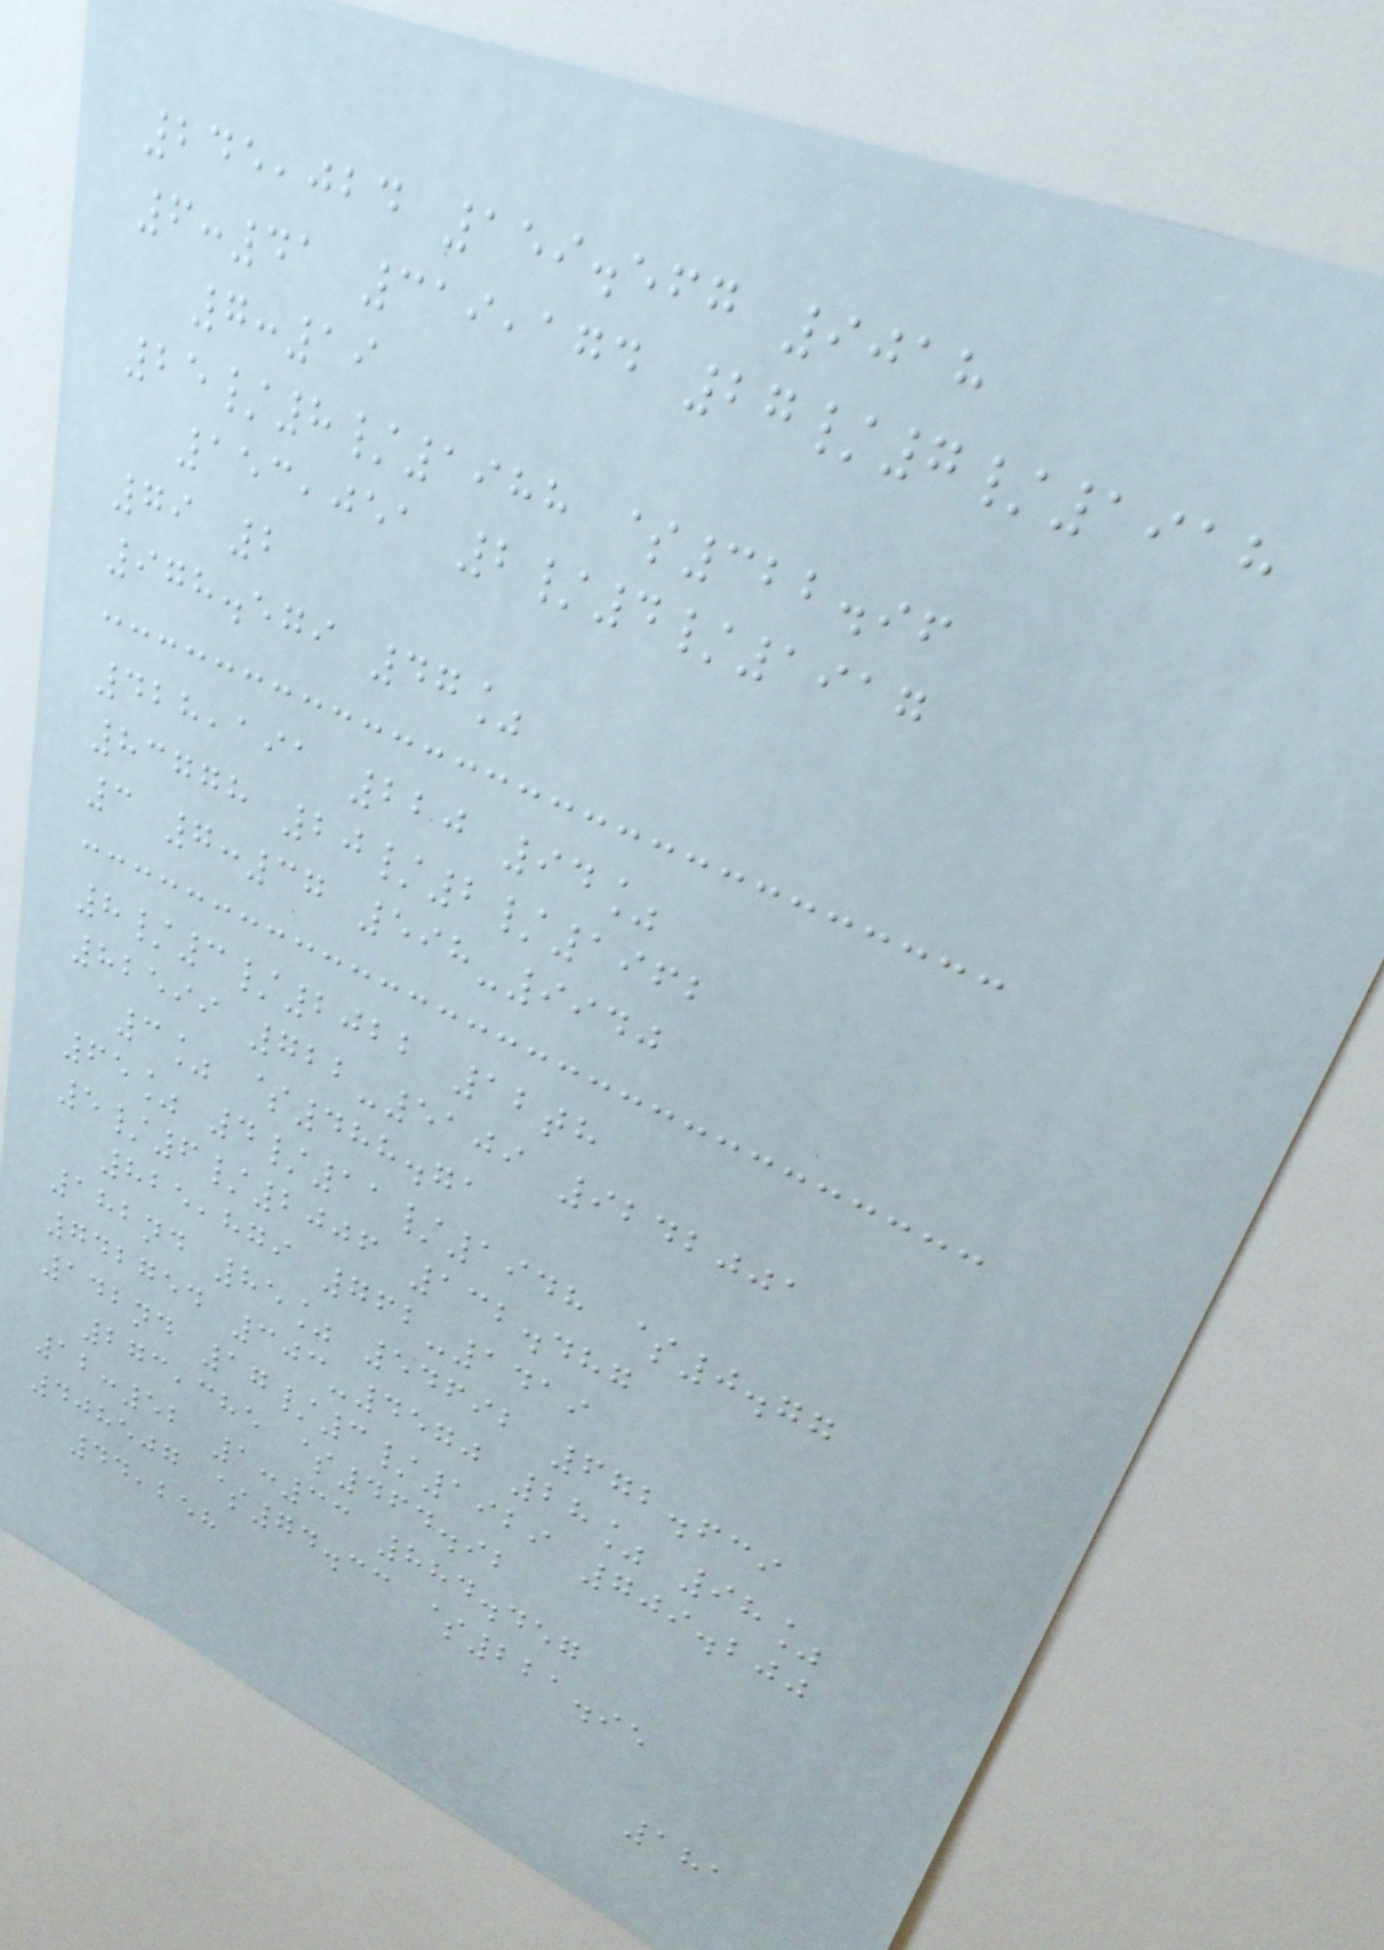245,024 159.567 9018
6:41 319,174 27/7/1918
7:19
25/8/1988 $322.96
153,051 2/4/1917
79 2
978.579 47%
428,191 220 94%
83778 20/2/1962
3 7:37 598-9940
8/3/2022 12th
82599 722-5109 9242001
3% $488.71
65% 4/11/1948 $0.77
5/6/2006 132.487
825,879 762-1419
182nd 85% 54692 672.639
742754 303-4570 28% 98%
142nd 17/3/1929 709.200
273,385 $464.92
12:52 1:33 884.457
408507 $74.33 $221.95
44,258
181
